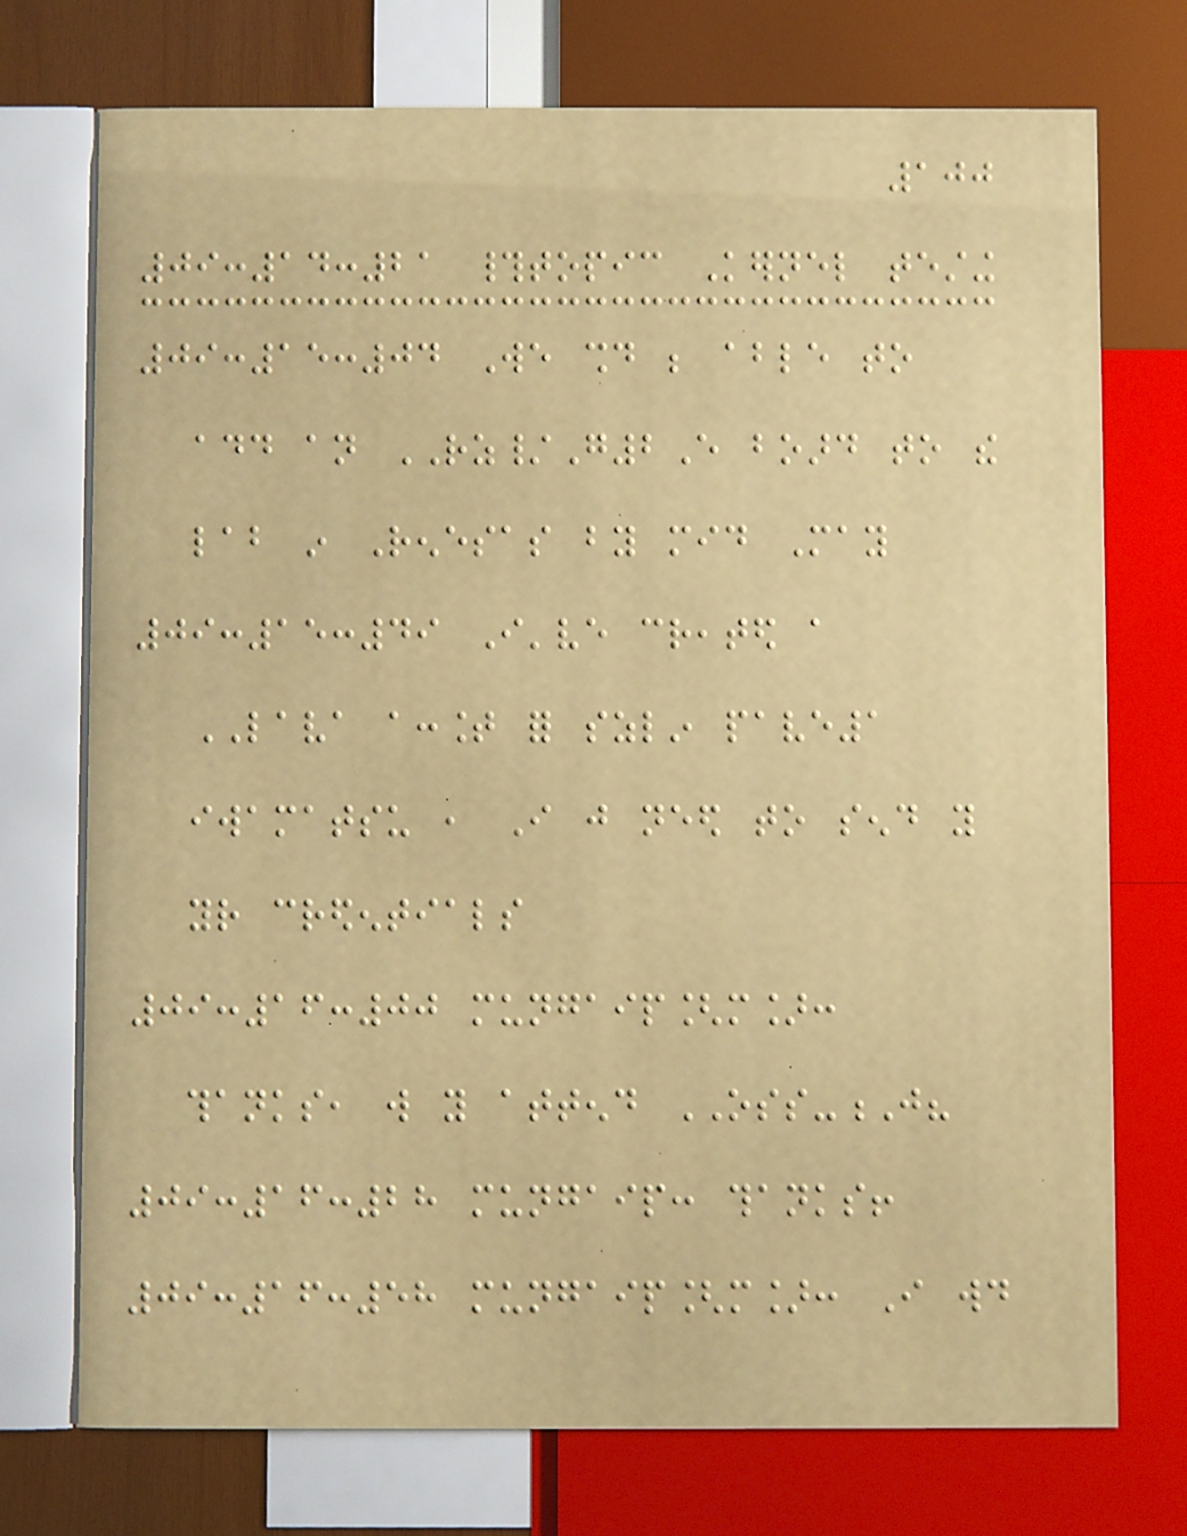100
09:14:21 #topic Kernel testing
09:15:04 We should be able to
add an RZ/G2E board to the
lab in Renesas by mid May
09:15:49 I've created a
LAVA account for szlin pave1
iwamatsu , I just need to send you
your credentials
09:16:00 mungaip[m]:
thanks, will you attend OSS-J?
09:16:28 mungaip: thanks!
09:16:58 mungaip[m]: I would
